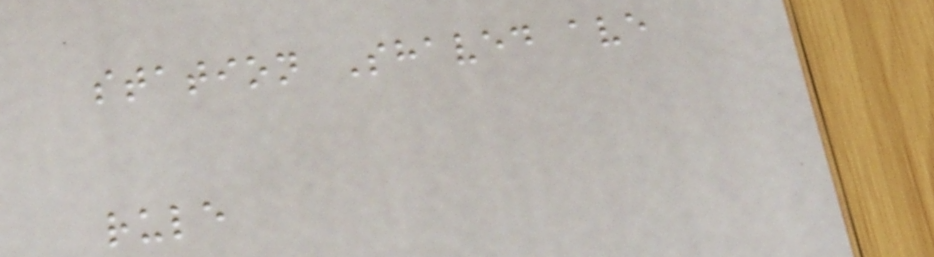station Shaved ave
rule
